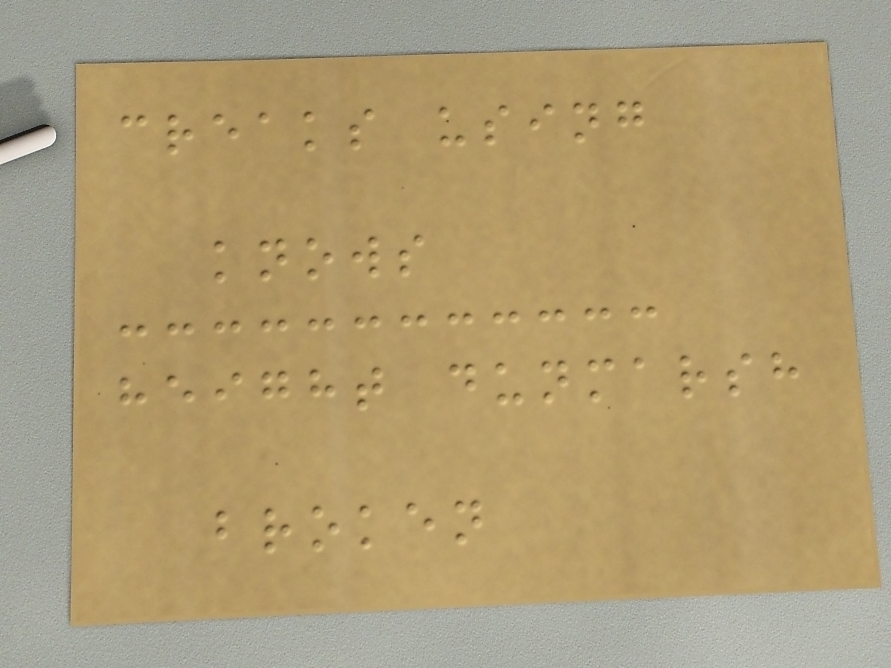creaks using
knows
height dunmarsh
broken
